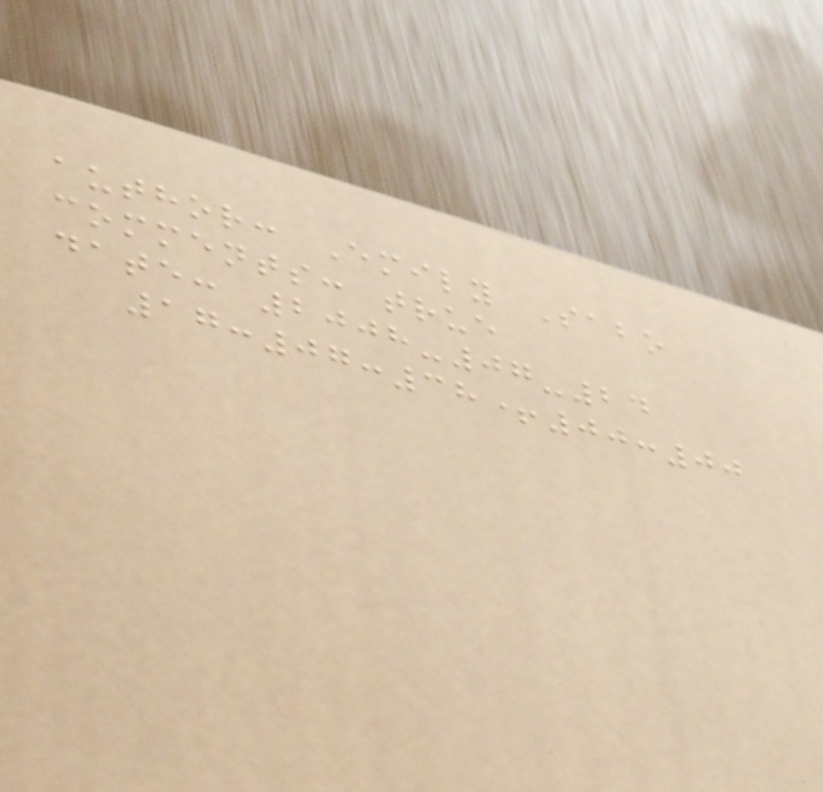author: Emily Sabo
comments: true
date: 2008-07-24
17:07:38+00:00
